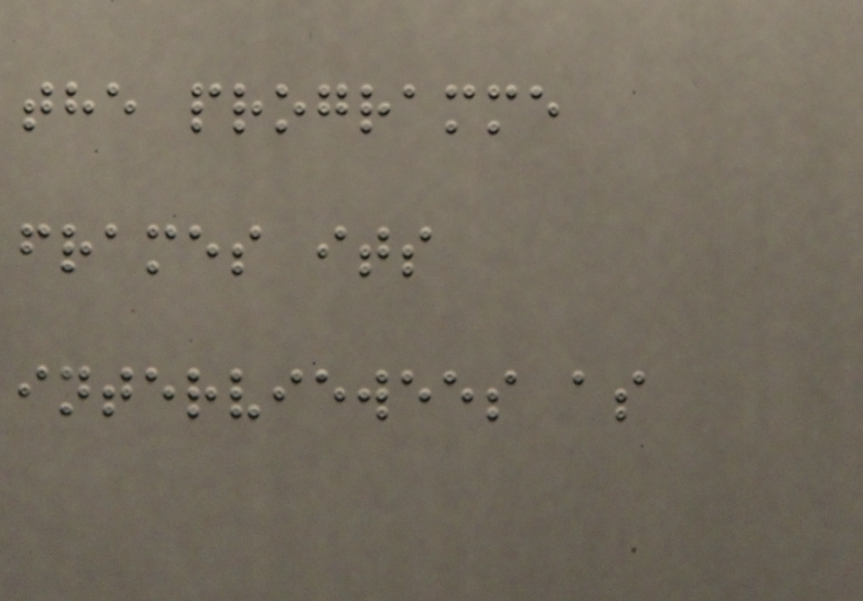the programme
frames its
interviewees as
